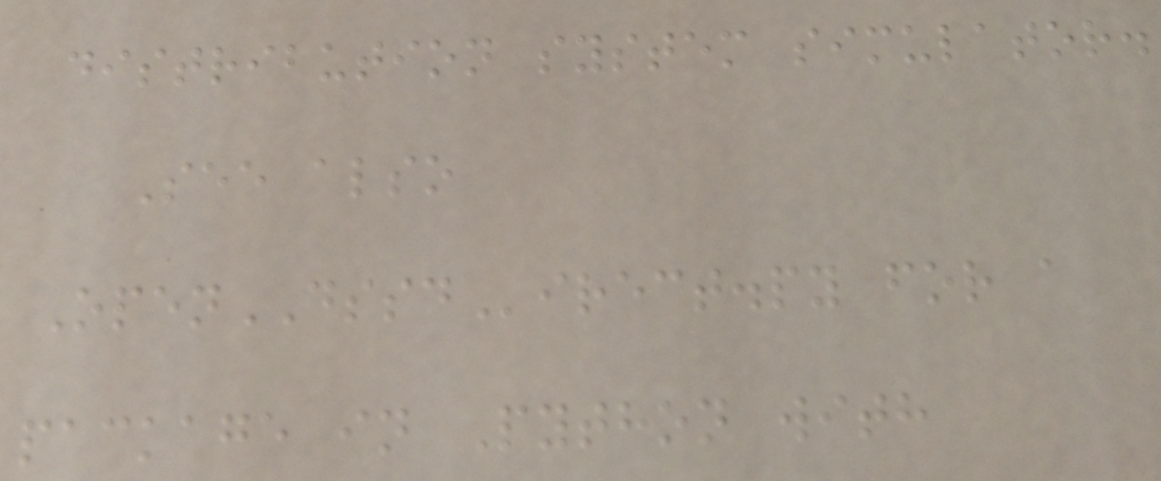distribution system simulator.
See also
OpenDSSDirect.py for a
package in Python with
